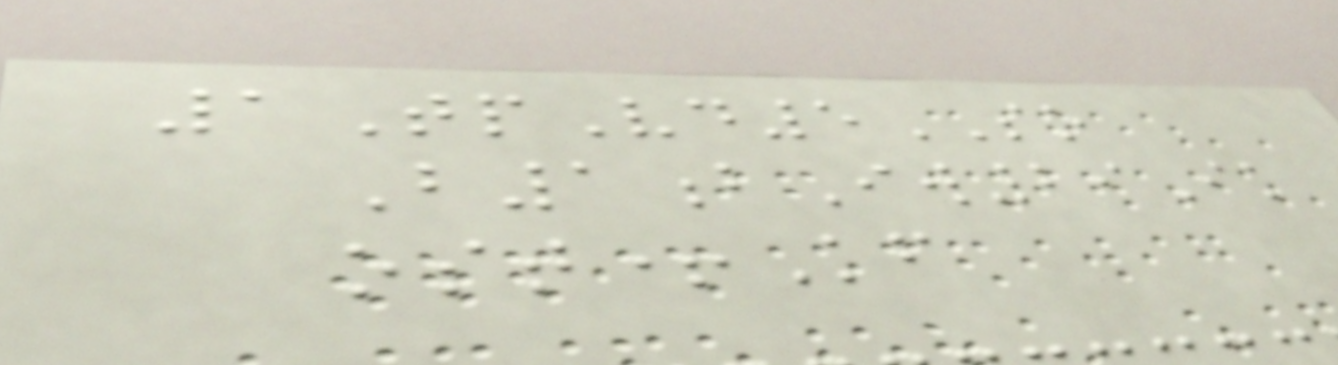1TpVd5SO
B1bIw29Ik
ost+Kf
